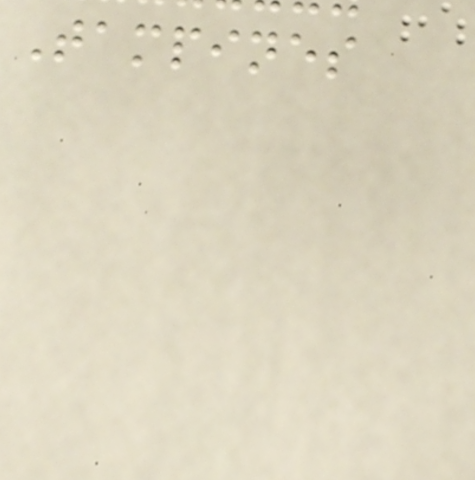Tampines
